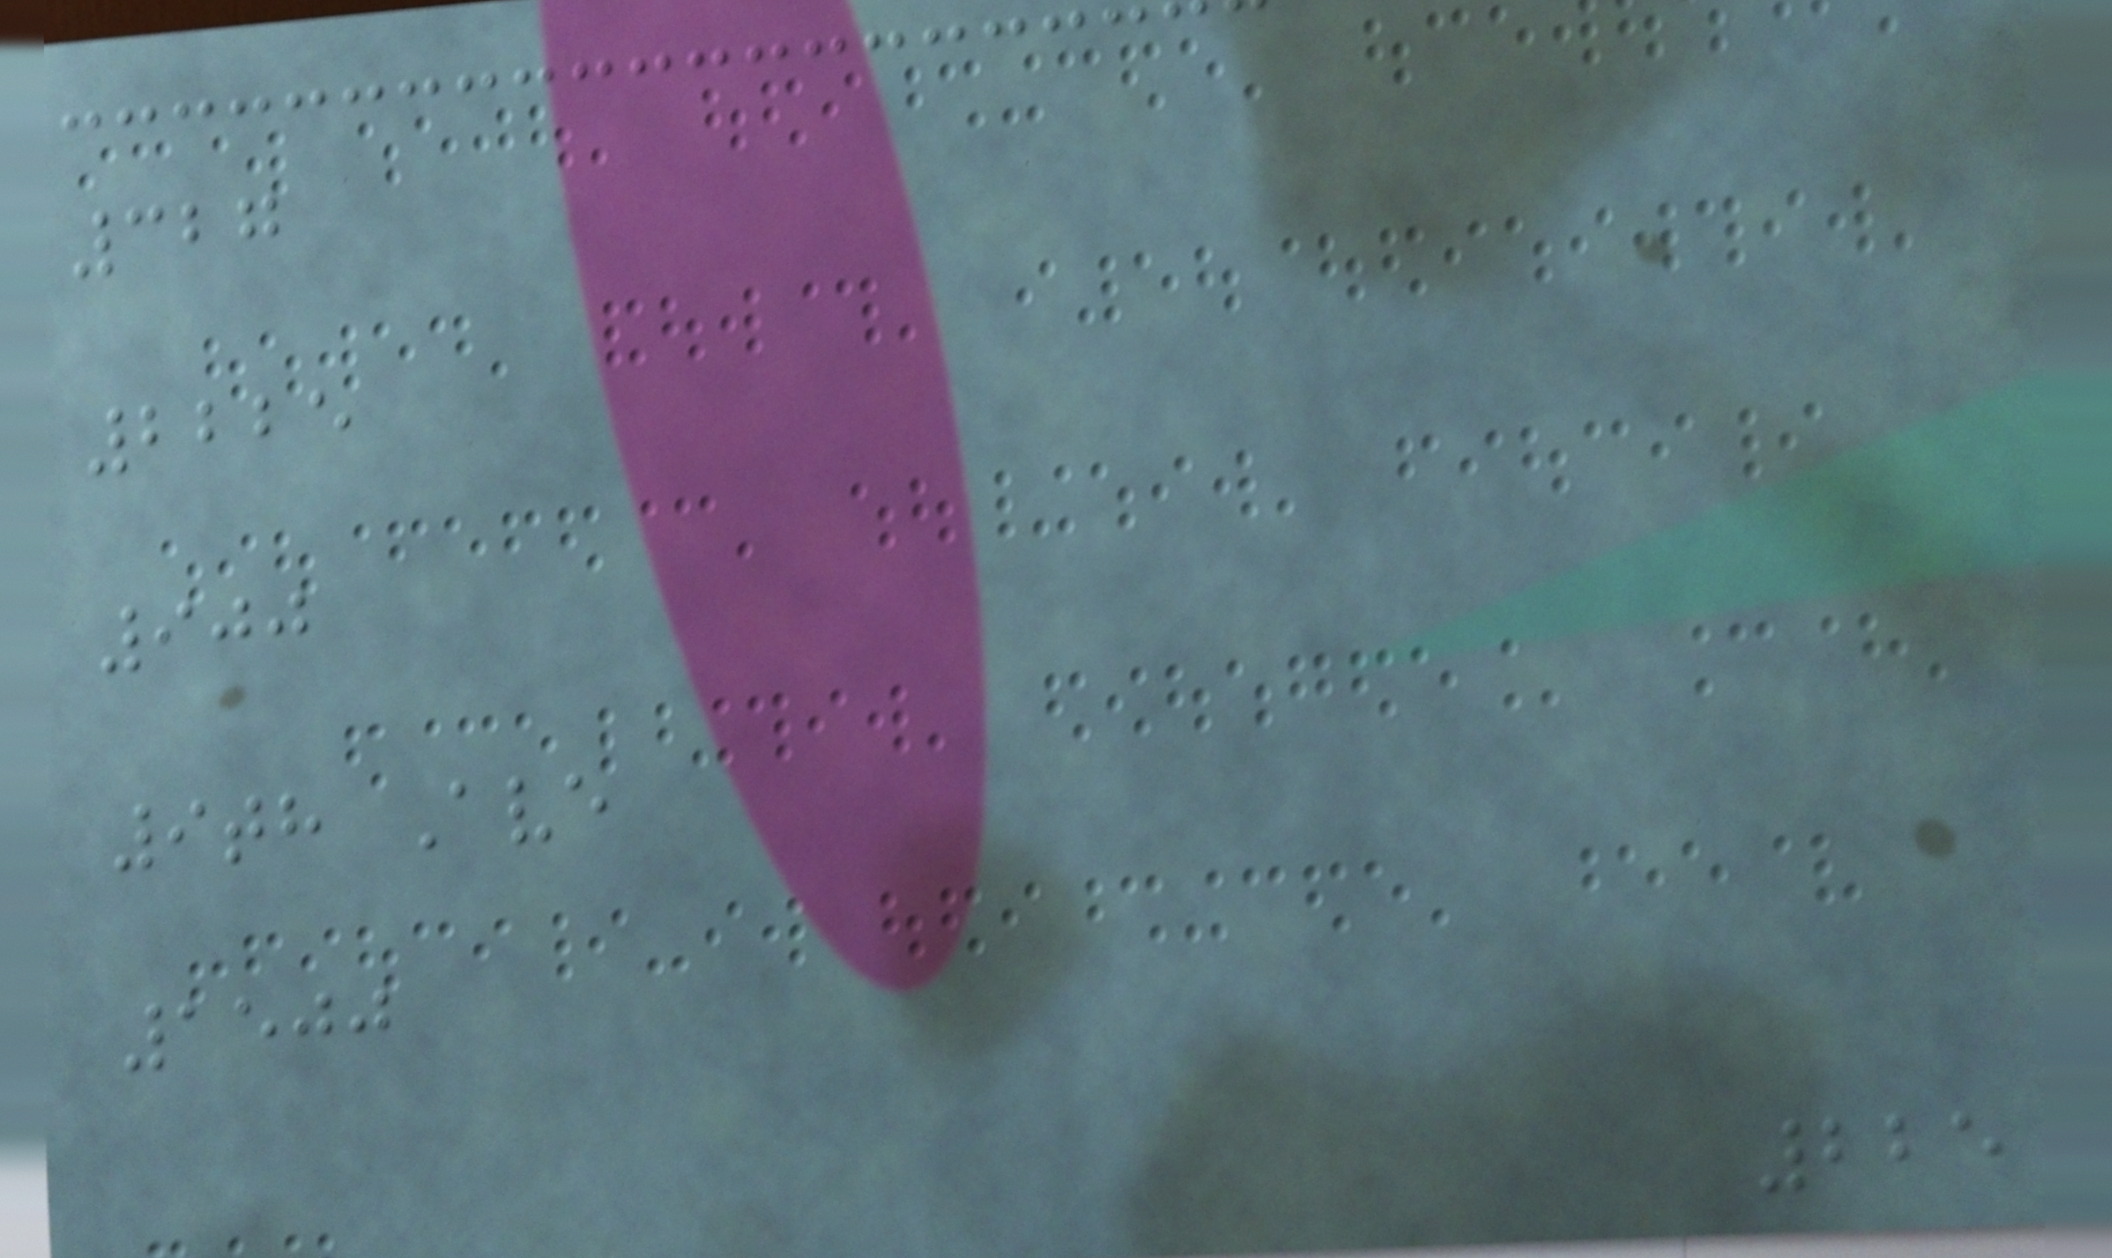327
2225
900
9th Ave
1500
225
